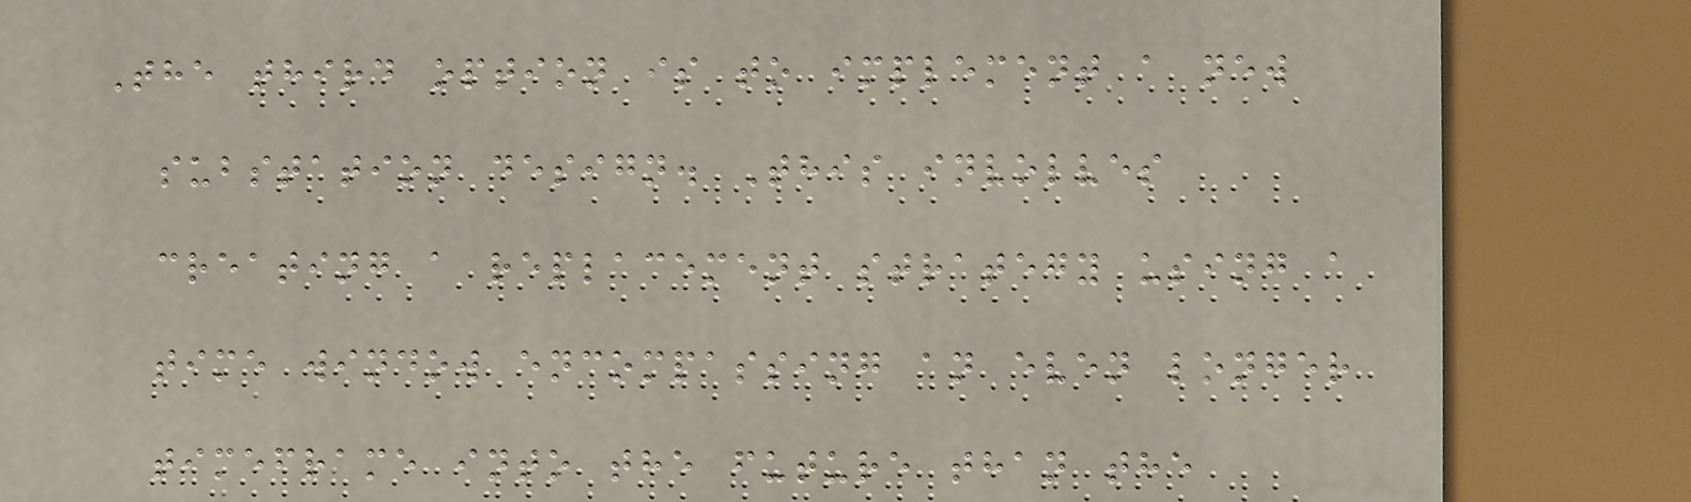The third option is to implement a new
substation design. This involves
creating a replacement strategy using a
time window encompassing an even longer
timeframe into the future than the
